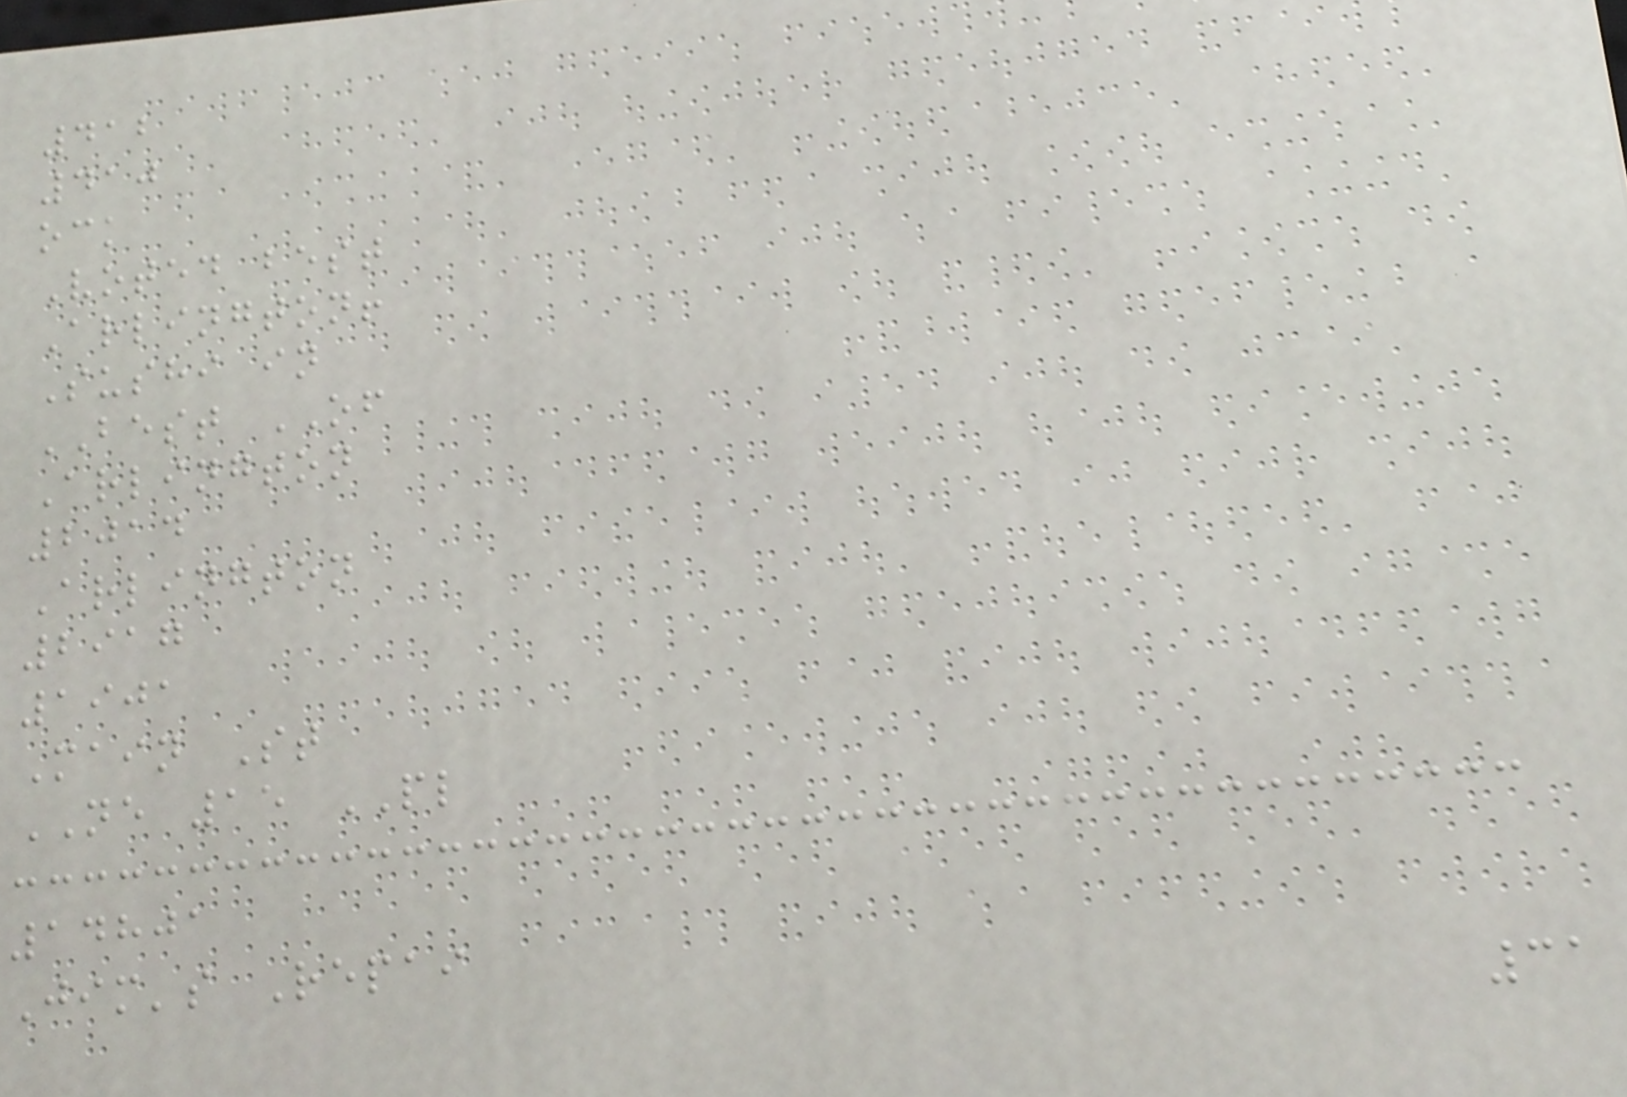412
410
ock
Voted best
Arlington!
Sushi in
BEST OF
Arlington
2014
Arlington
2917
1901
Main St
NE 15 PL
14801
Jim's Repai
31
